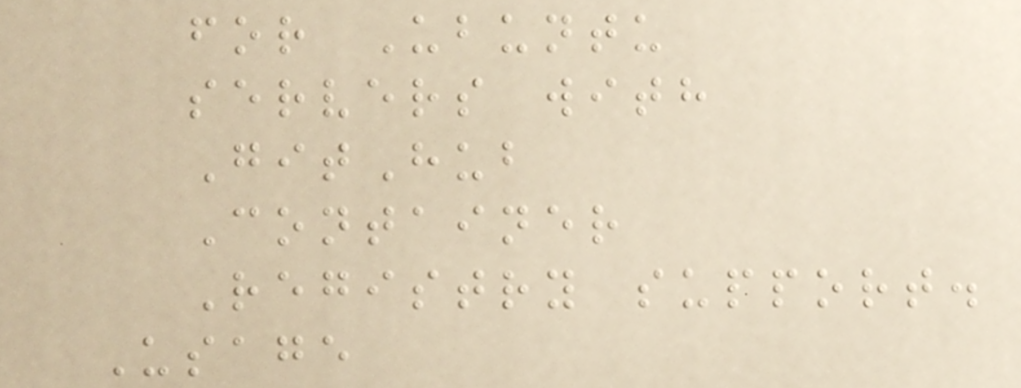for Ubuntu
servers with
GitHub
Container
Registry support.
Usage
